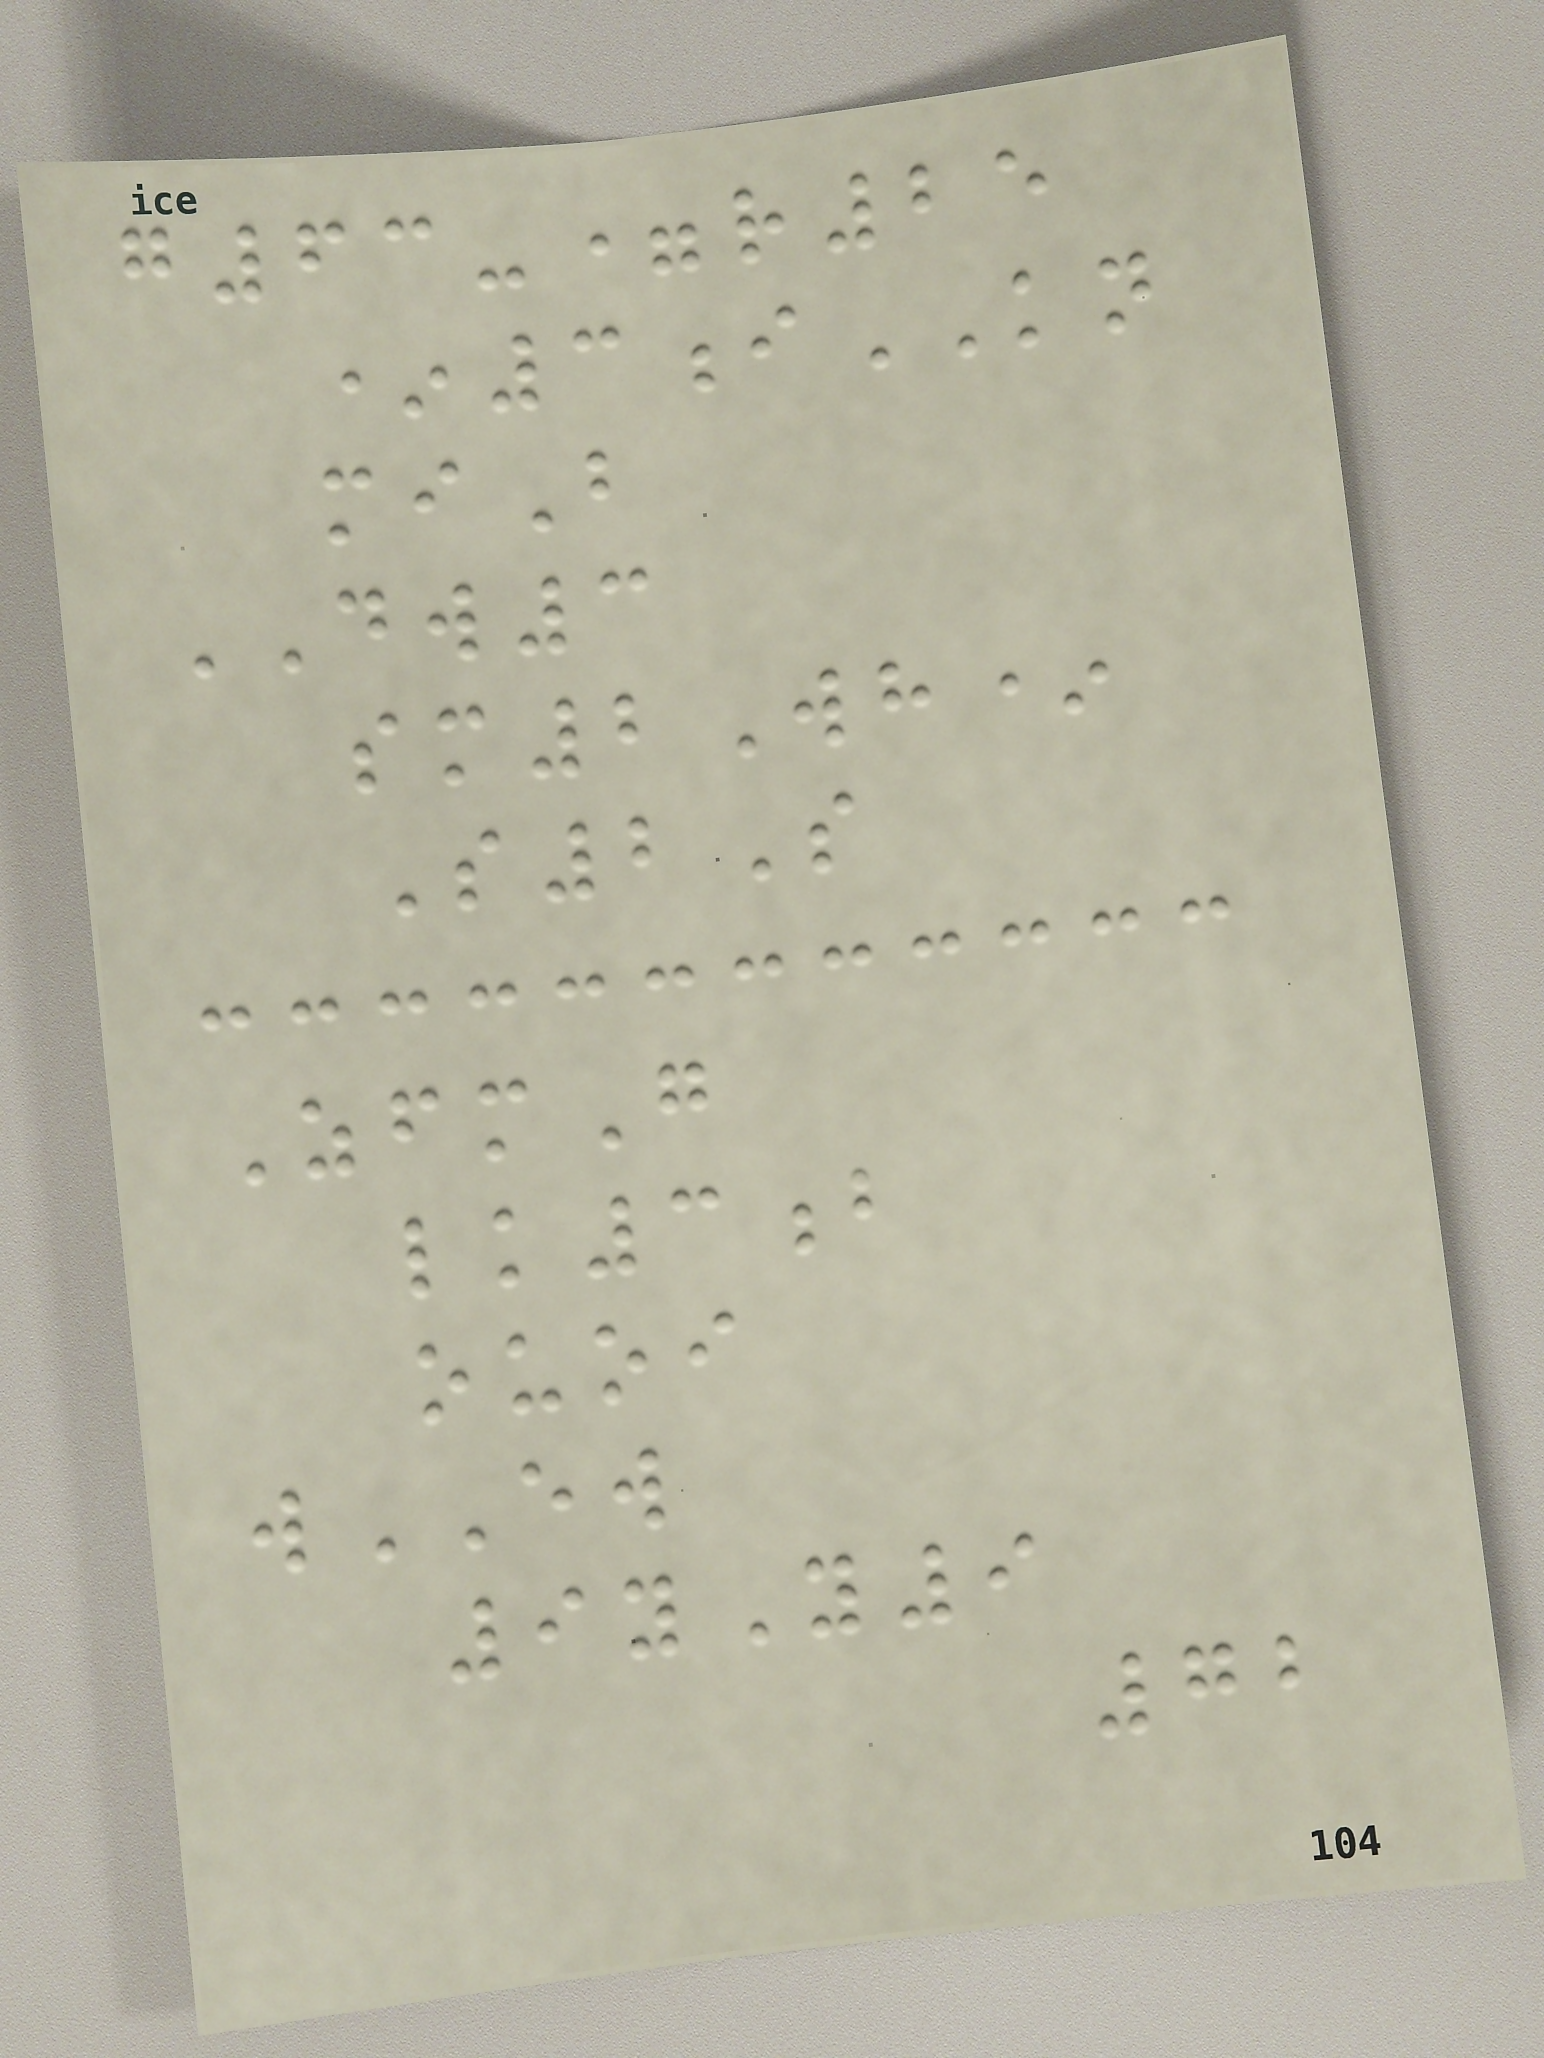g63-=r25
*3iKN
miB
DW3
sm2Wh*
S2S
ZfmG
lk3b
ouoi
wEW
9yY9
72
